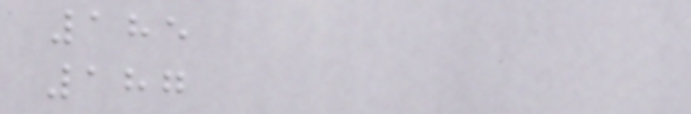185
187
